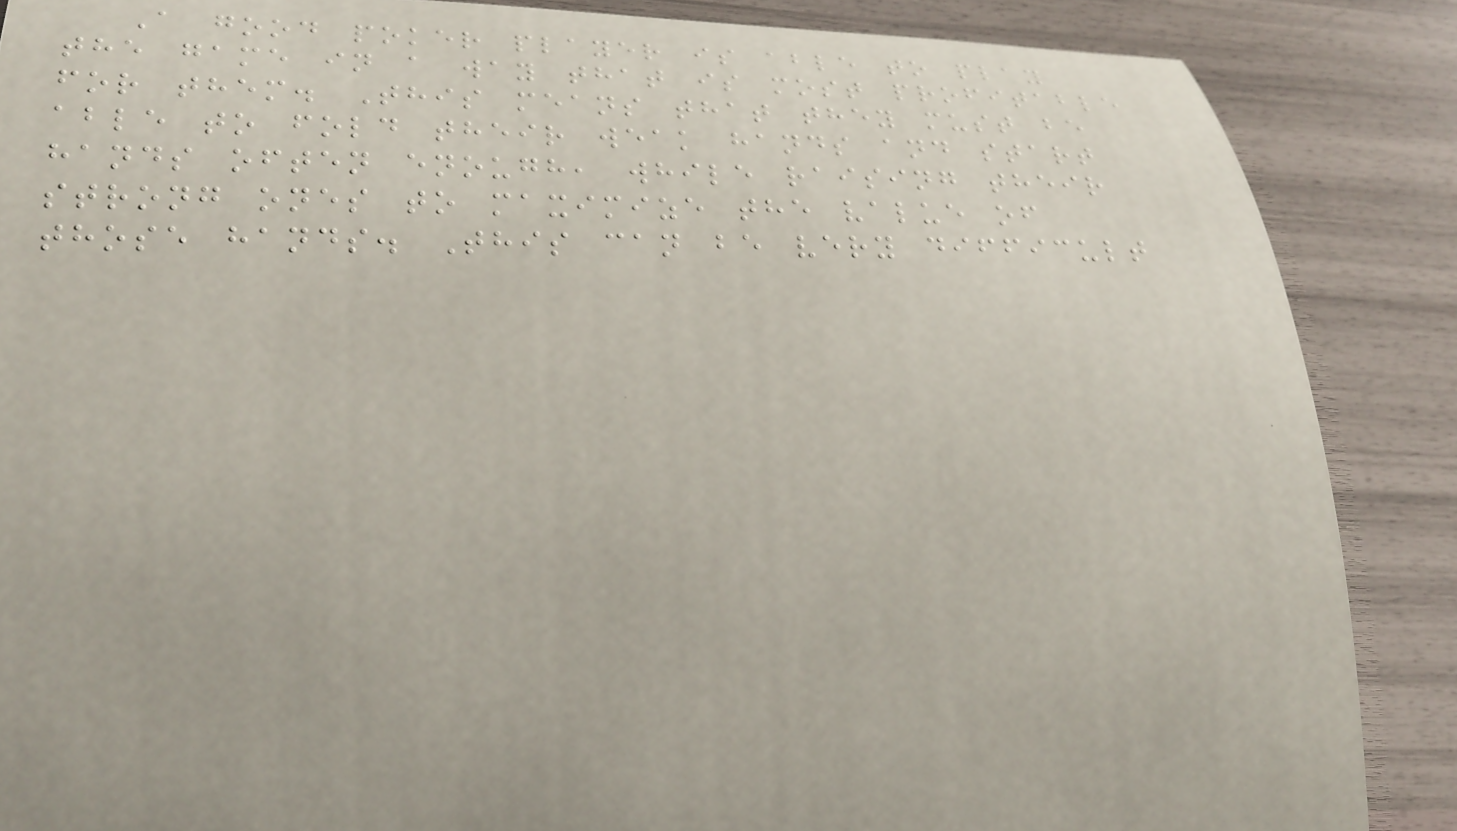A good poker player is able to play
the game in a way that is most profitable
for them. This means that they must be
able to fold their weak hands and start
hands often enough, while raising their
strong ones to maximize the value of
those hands. This can be very difficult
